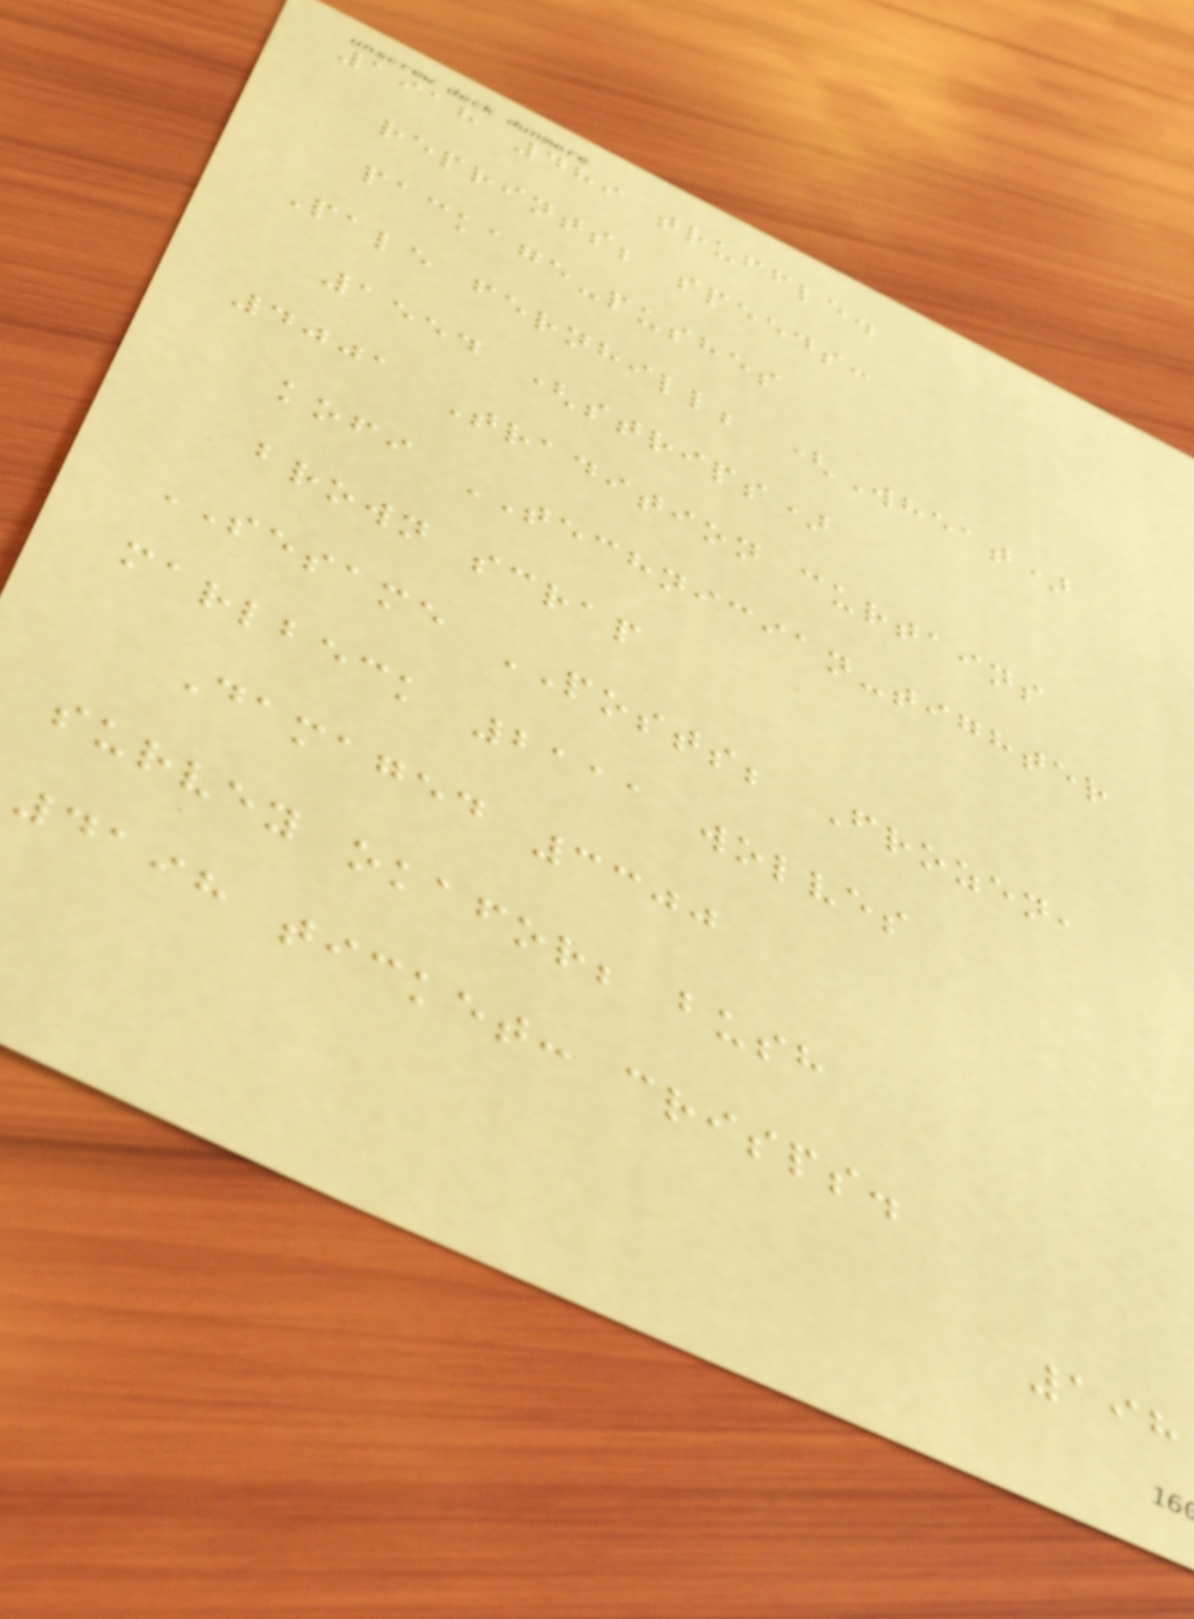1918 489 truffle.
reprints; speeds:
package-pushes
Pale fernhill; (Wheat)
1554 (strips)
4001 Tradition curtains
kofi TECHNICIAN-tighter
brown scrap
SESAME POSTS; Frozen,
marlbeck 2111 wolves
Damaged 3300
survey okafor; bush
4198 ticket: crisps.
198
